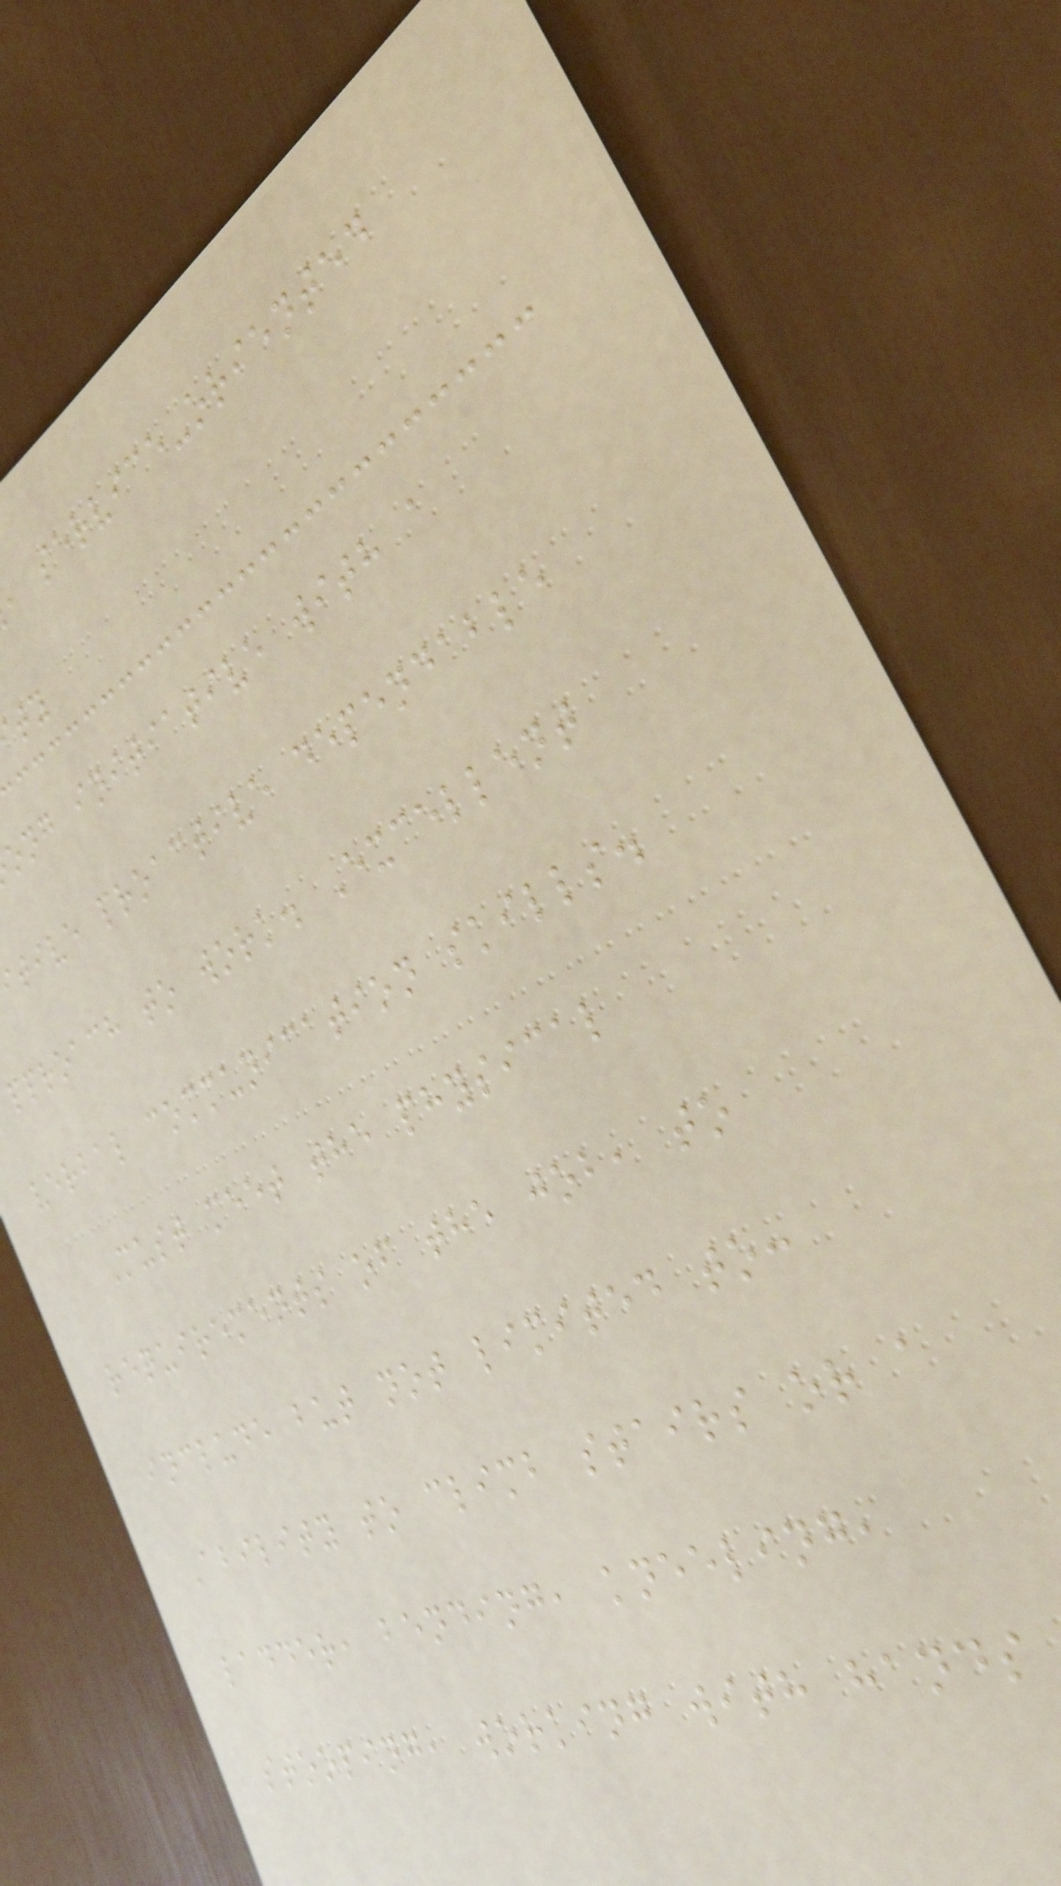service-oriented
ong initiative with a
tive proactive dependable
pproach to work. Excellent
verbal communication skills.
Must meet the physical
requirements of the job, to
include but not limited to:
Ability to climb stairs or a
ladder, bending, kneeling,
stooping, working with hands
